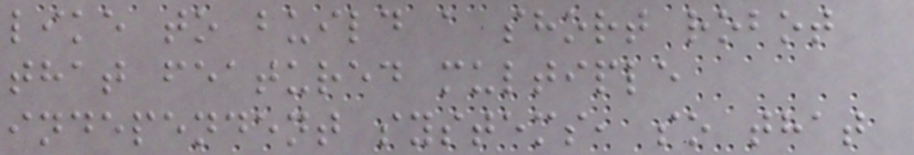like to build a short robot
that featured multiple
independent systems, so that
